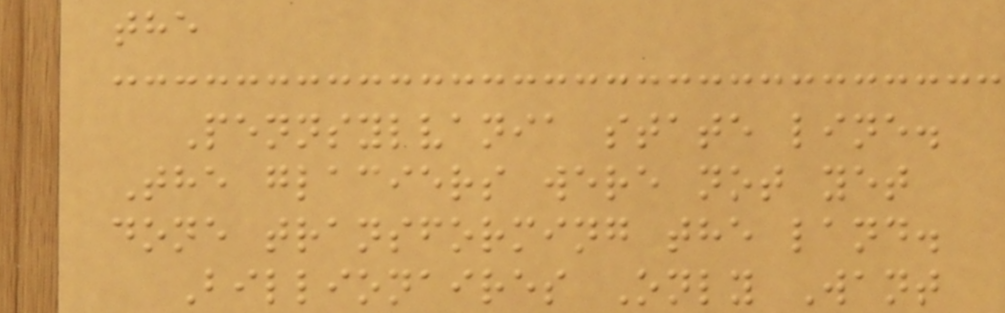the
Pennsylvania state line.
The glaciers were not yet
done transforming the land.
Billionaires Only Want
